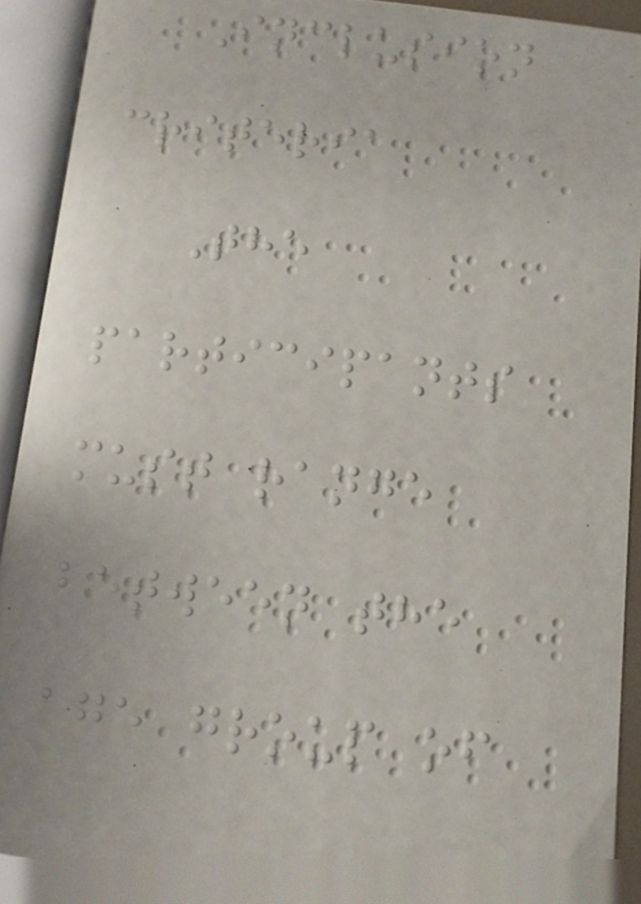Inclusion
criteria
The
participants
must range
between the
age group of
